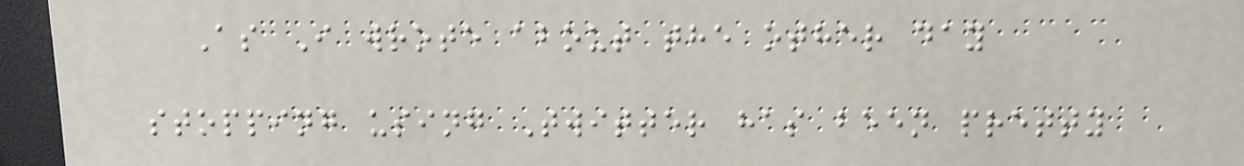As I wrote about the other day
stopping using Twitter has been pretty
